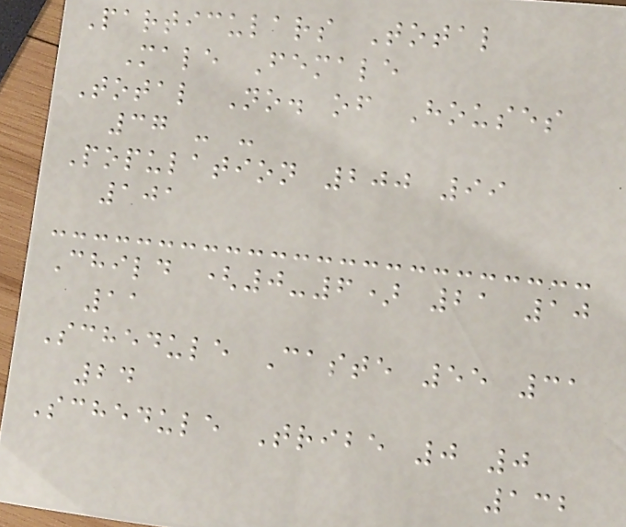Particulars Total
Male Female
Total No. of Houses
37 - -
Population 200 99
101
Child (0-6) 21 10
11
Schedule Caste 55 31
24
Schedule Tribe 0 0
132
